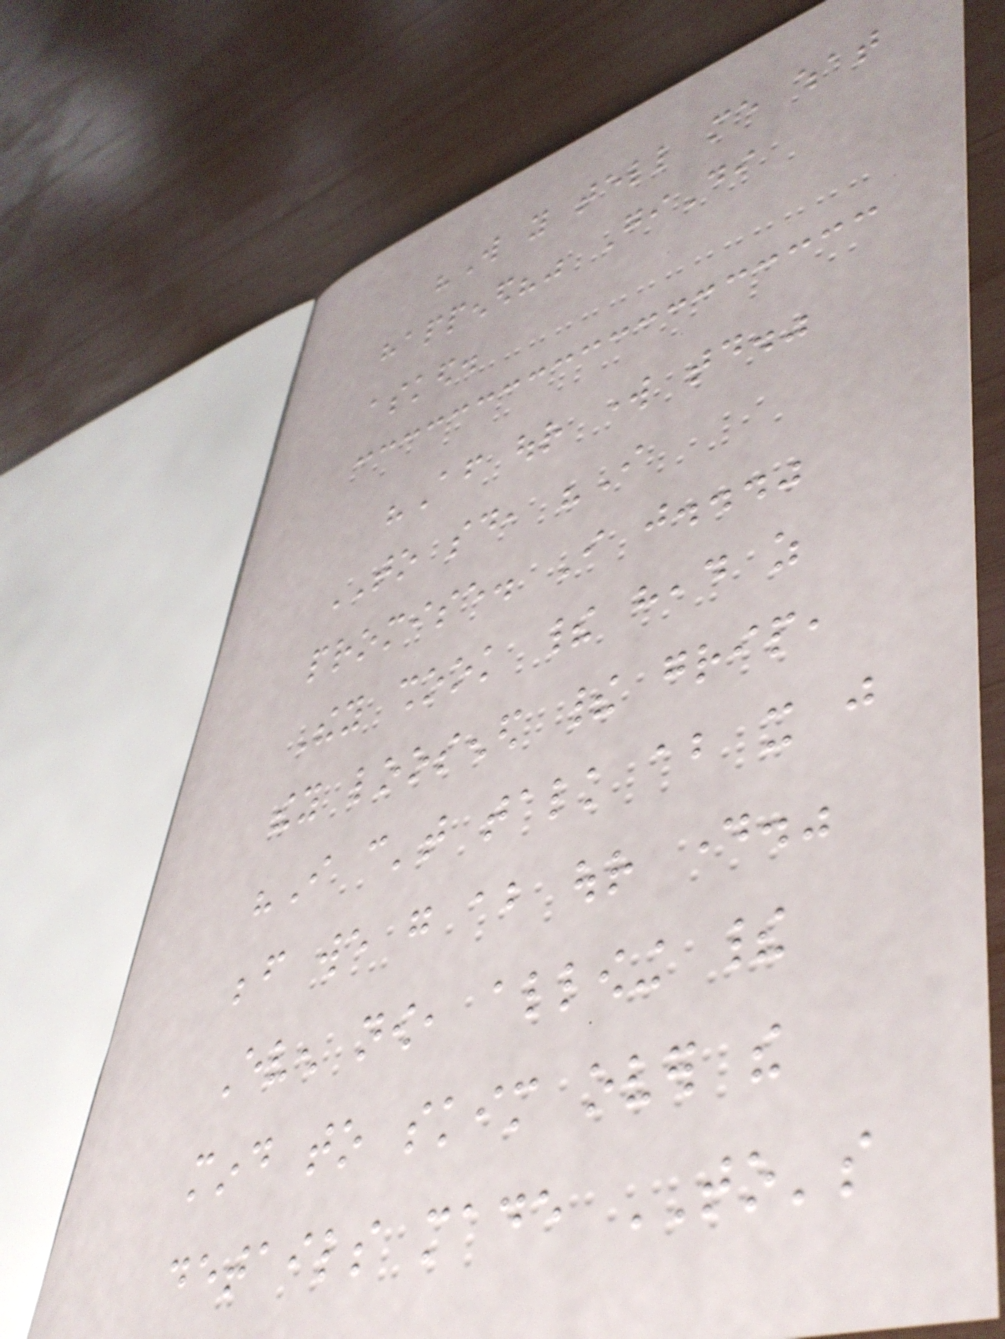"Will you tell me what
happened?" GiDi
asked.
"After our work today."
TO said, "I
promise. I just..."
They shook their head as
they loosened their grip,
"I can't talk about it just
before we go about our day."
Even now, allowing their
mind to skim over the
details made TO's
